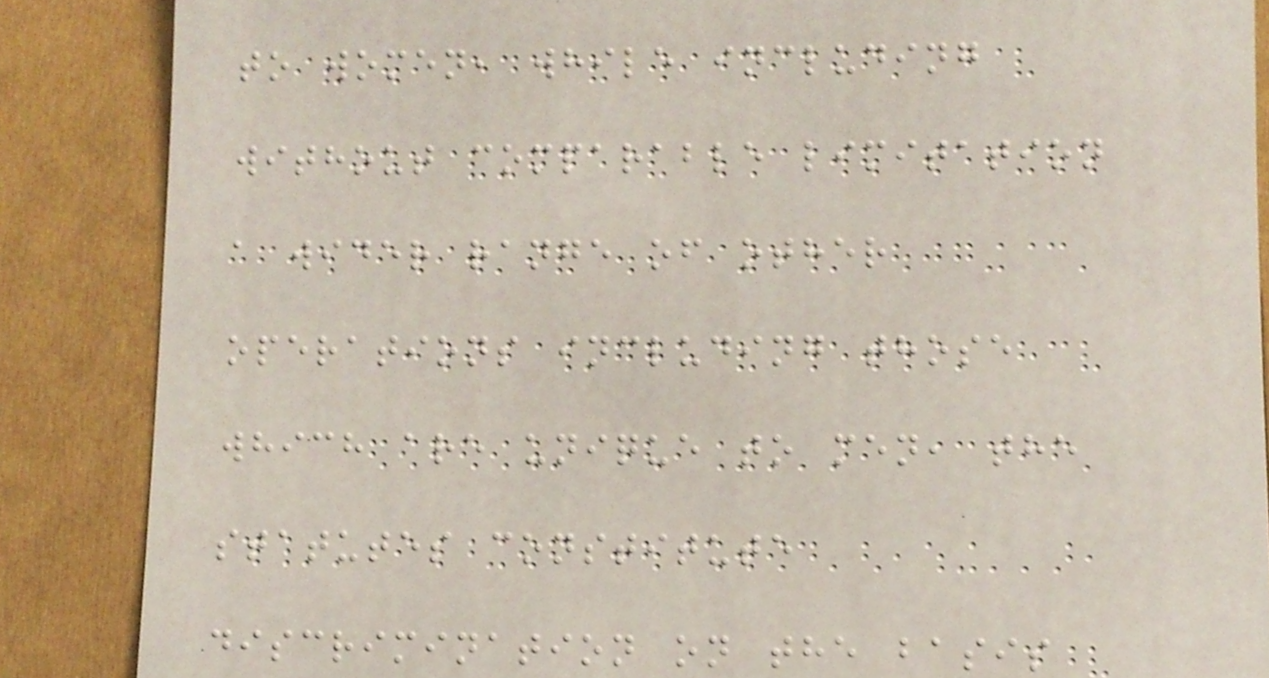to women, while including
without comparable limitation
a wider range of other
operations including those
which are unique to men, the
statutes constitute
discrimination on the basis
